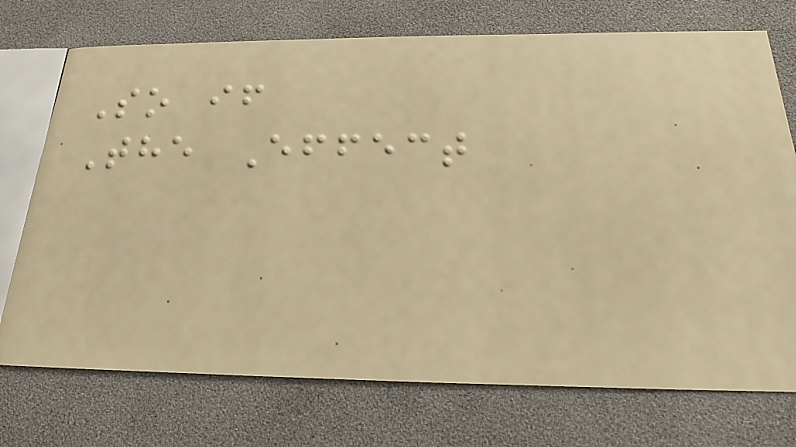So if
The Effect
